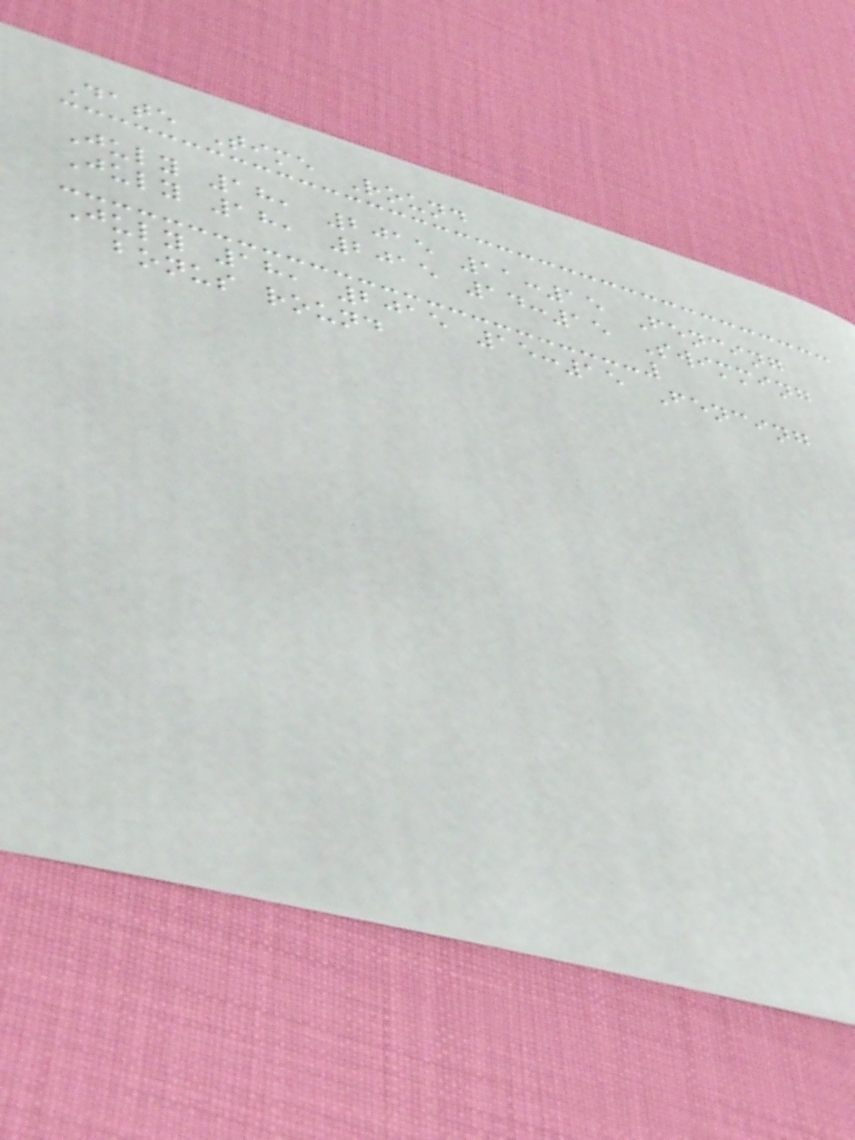Date Time Round
July 18, 2015 11:15 Fencing
July 18, 2015 14:15 Swimming
July 18, 2015 15:15 Fencing
bonus round
